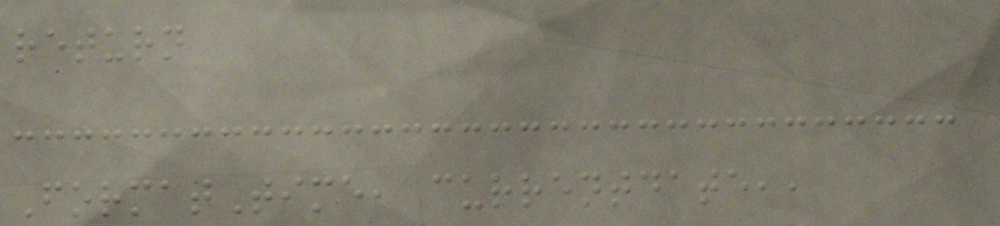return
FormatTime, currentdate,,
